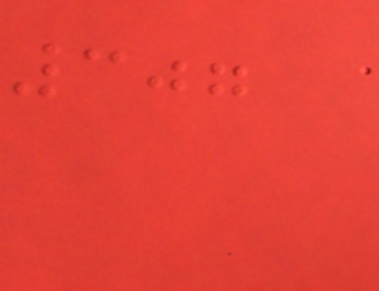307
